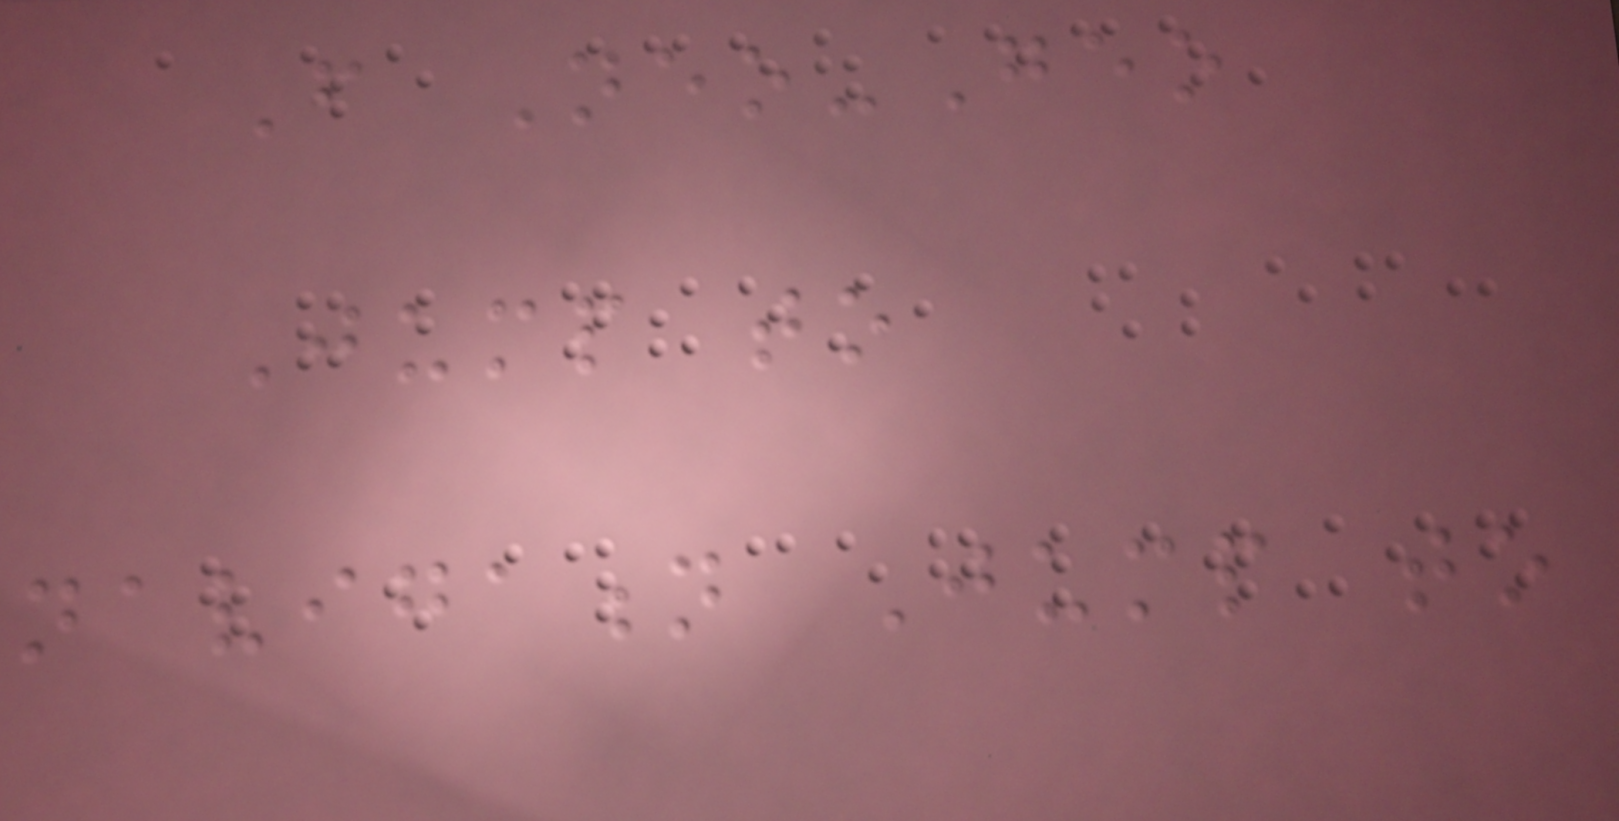From Neo-Geo
Jump to
navigation Jump to
